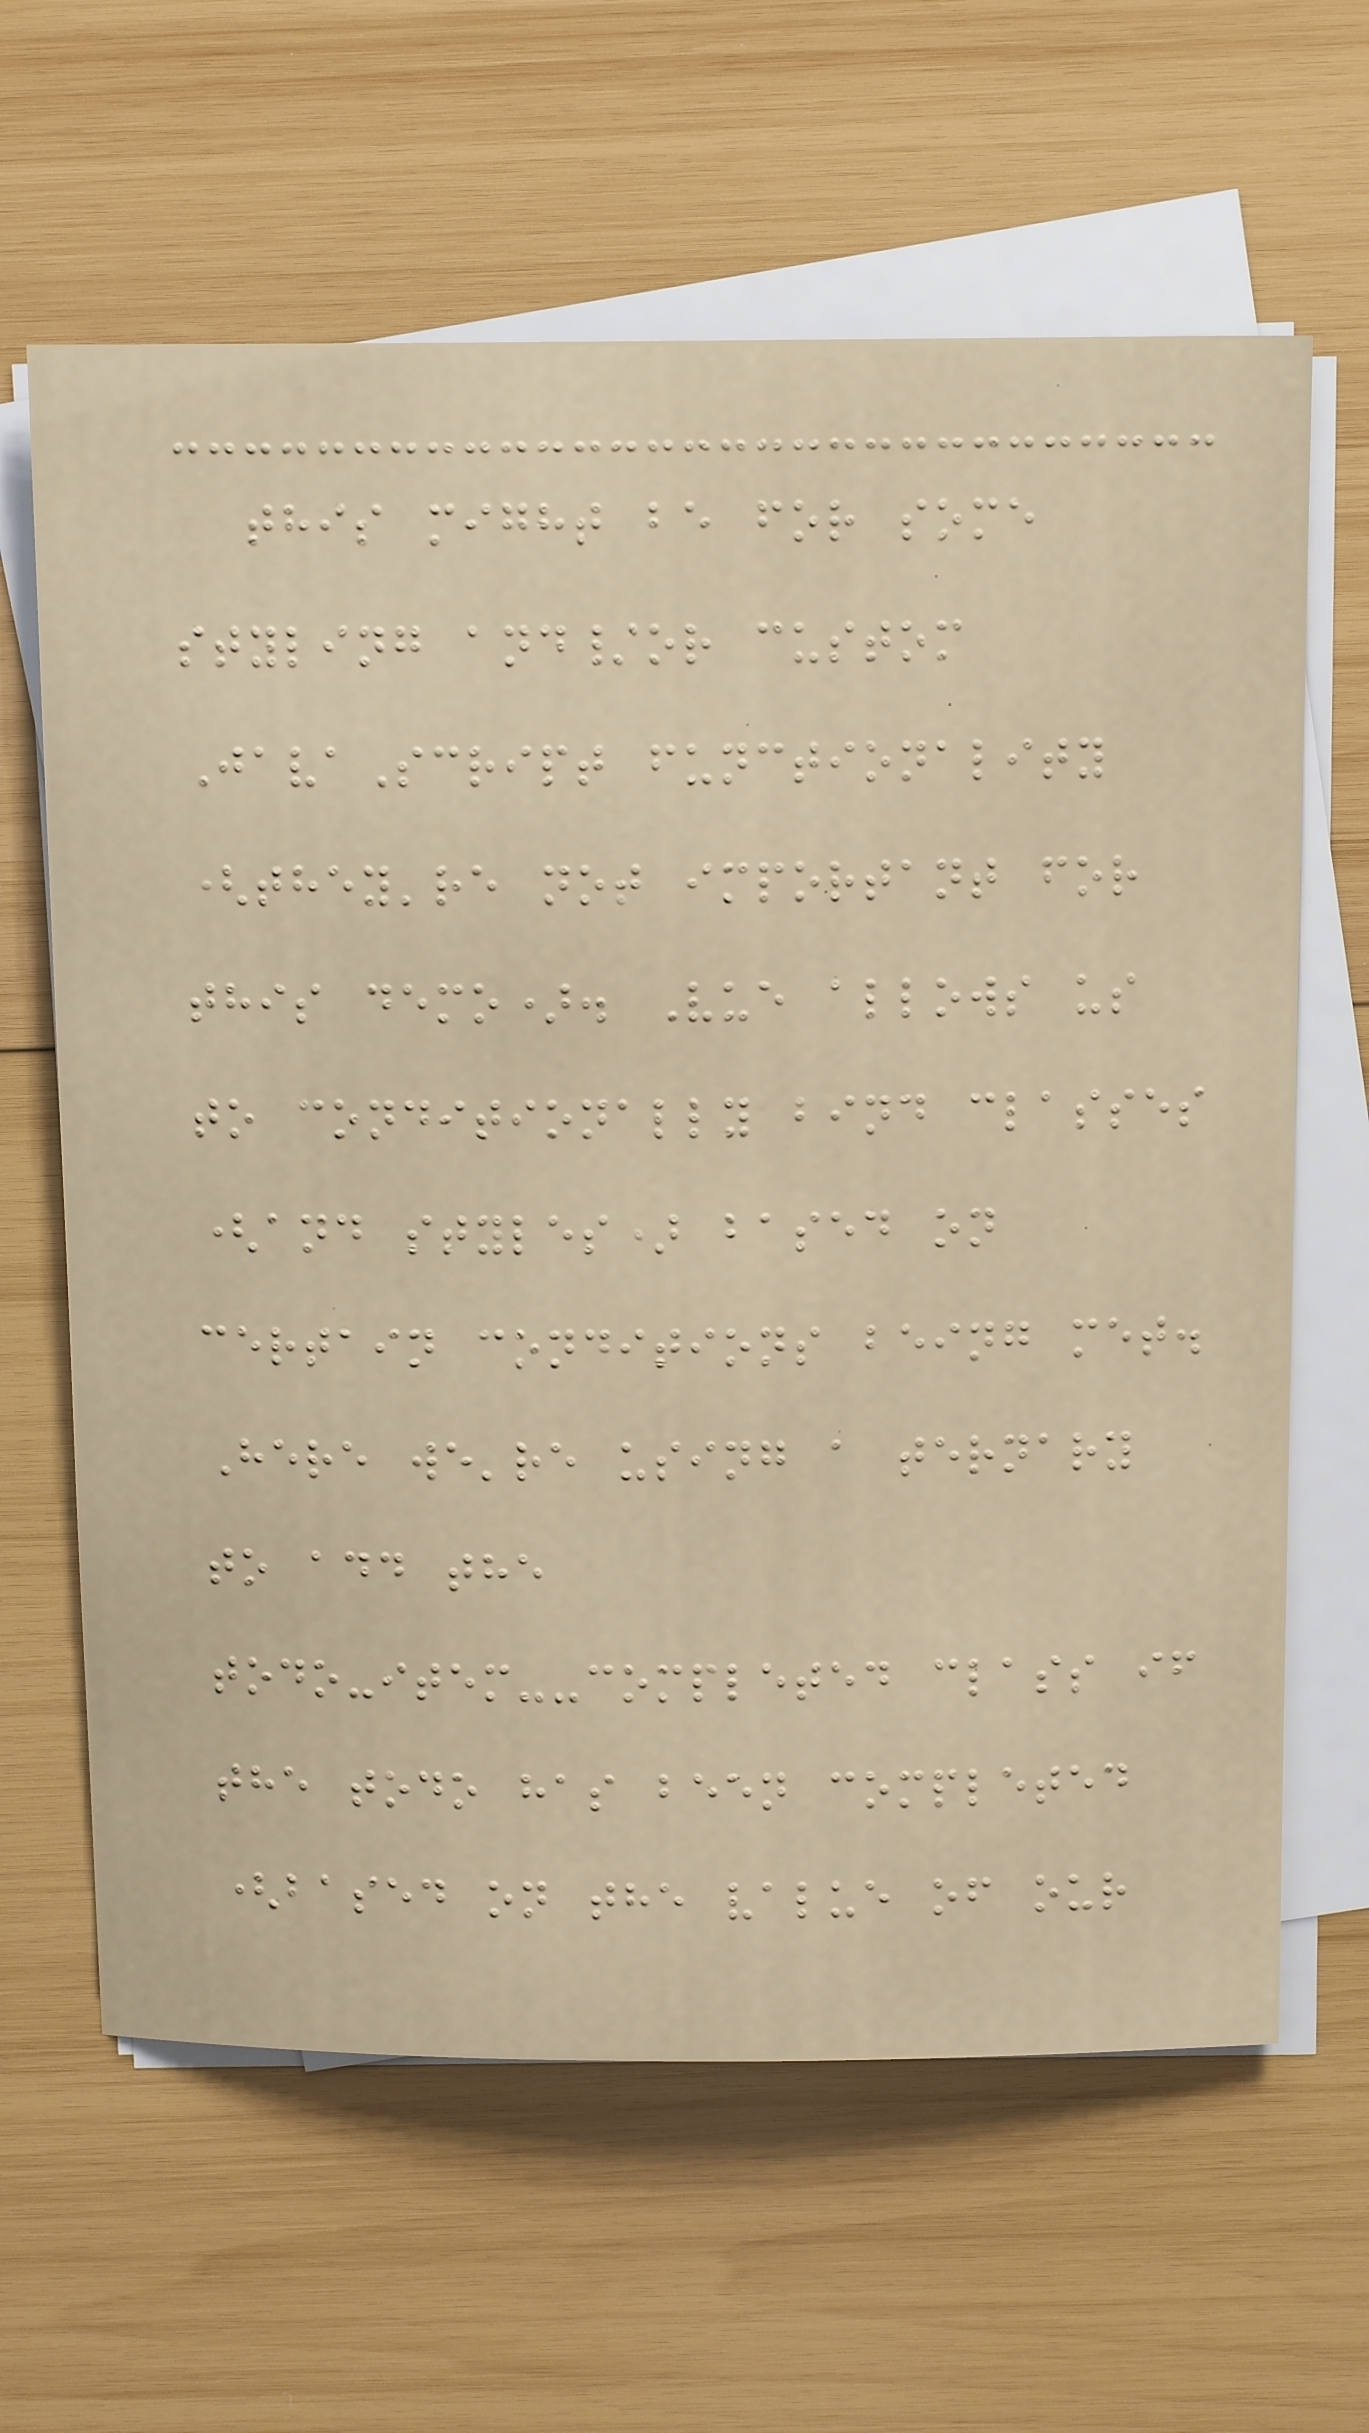this might be for some
styling and/or custom
JavaScript functionality
(they're not important for
this demo). Vue allows us
to conditionally bind classes
(and styles) based on
certain conditions being met.
Here we're using a ternary
to add the
todo-item--completed class if
the todo has been completed
(based on the value of our
